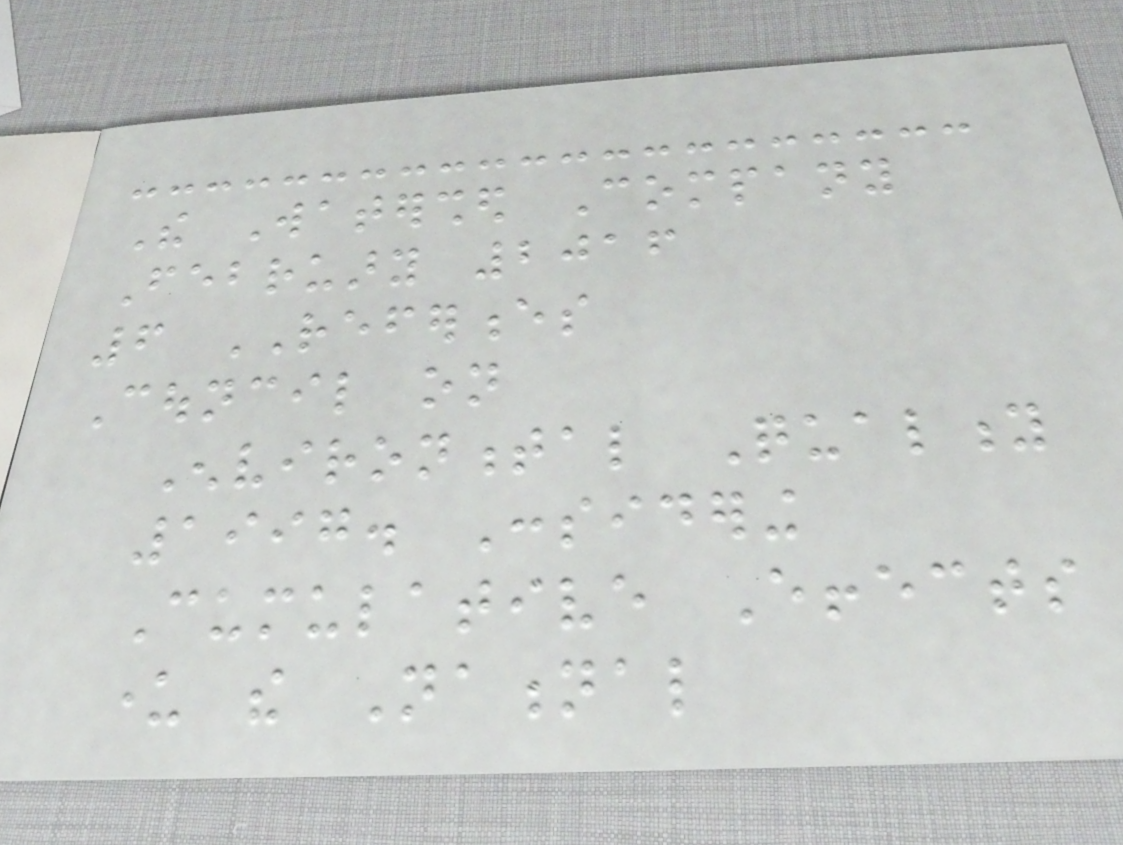The Watershed Company
February 2016
6 REFERENCES
Council on
Environmental Quality
1997. Considering
Cumulative Effects
under the National
